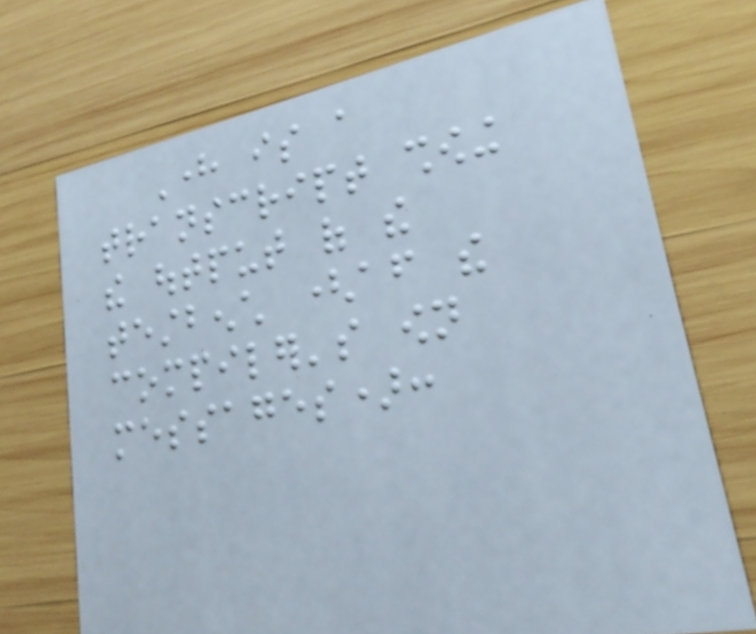Here is a
transcript showing
the output of the
testbench (after the
compiler's own
messages):
